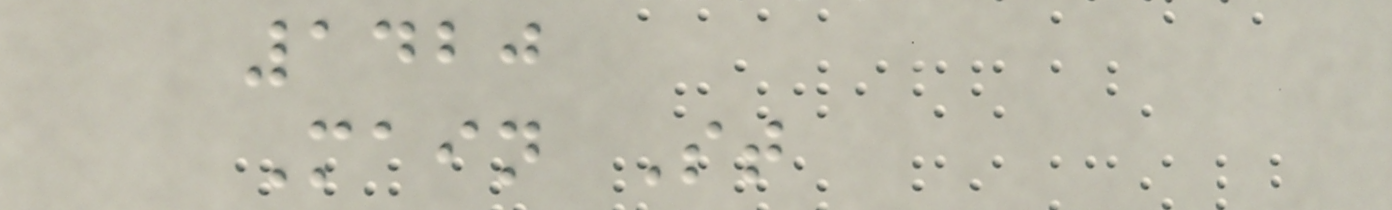1420
Main St
